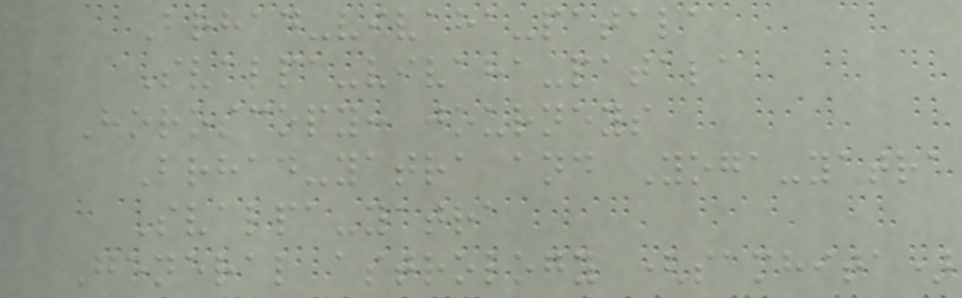Brhad-vivaha-patala
Svalpa-vivaha-patala
Horoscopy: journeys
Brhad-yatra and Yoga-yatra
Svalpa-yatra
General astrology (samhita)
